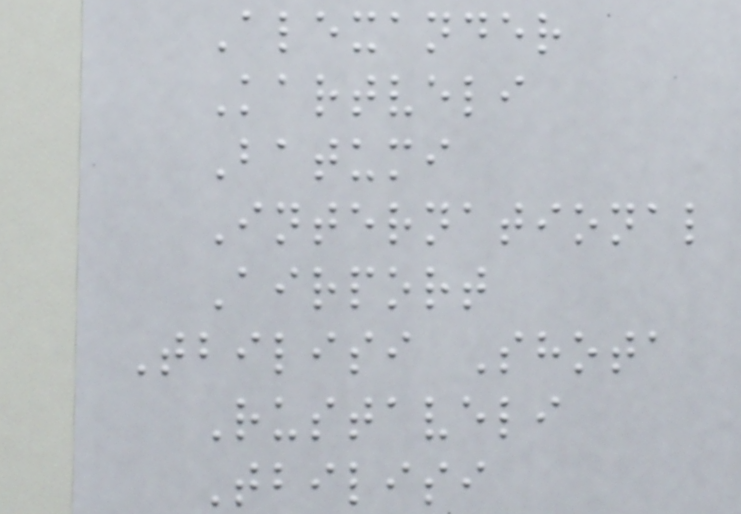Alexander
Kartveli
Batumi
International
Airport
Tbilisi Shota
Rustaveli
Tbilisi
